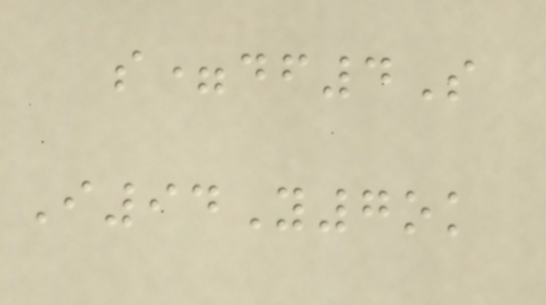s=df4S
I94Y7ok
